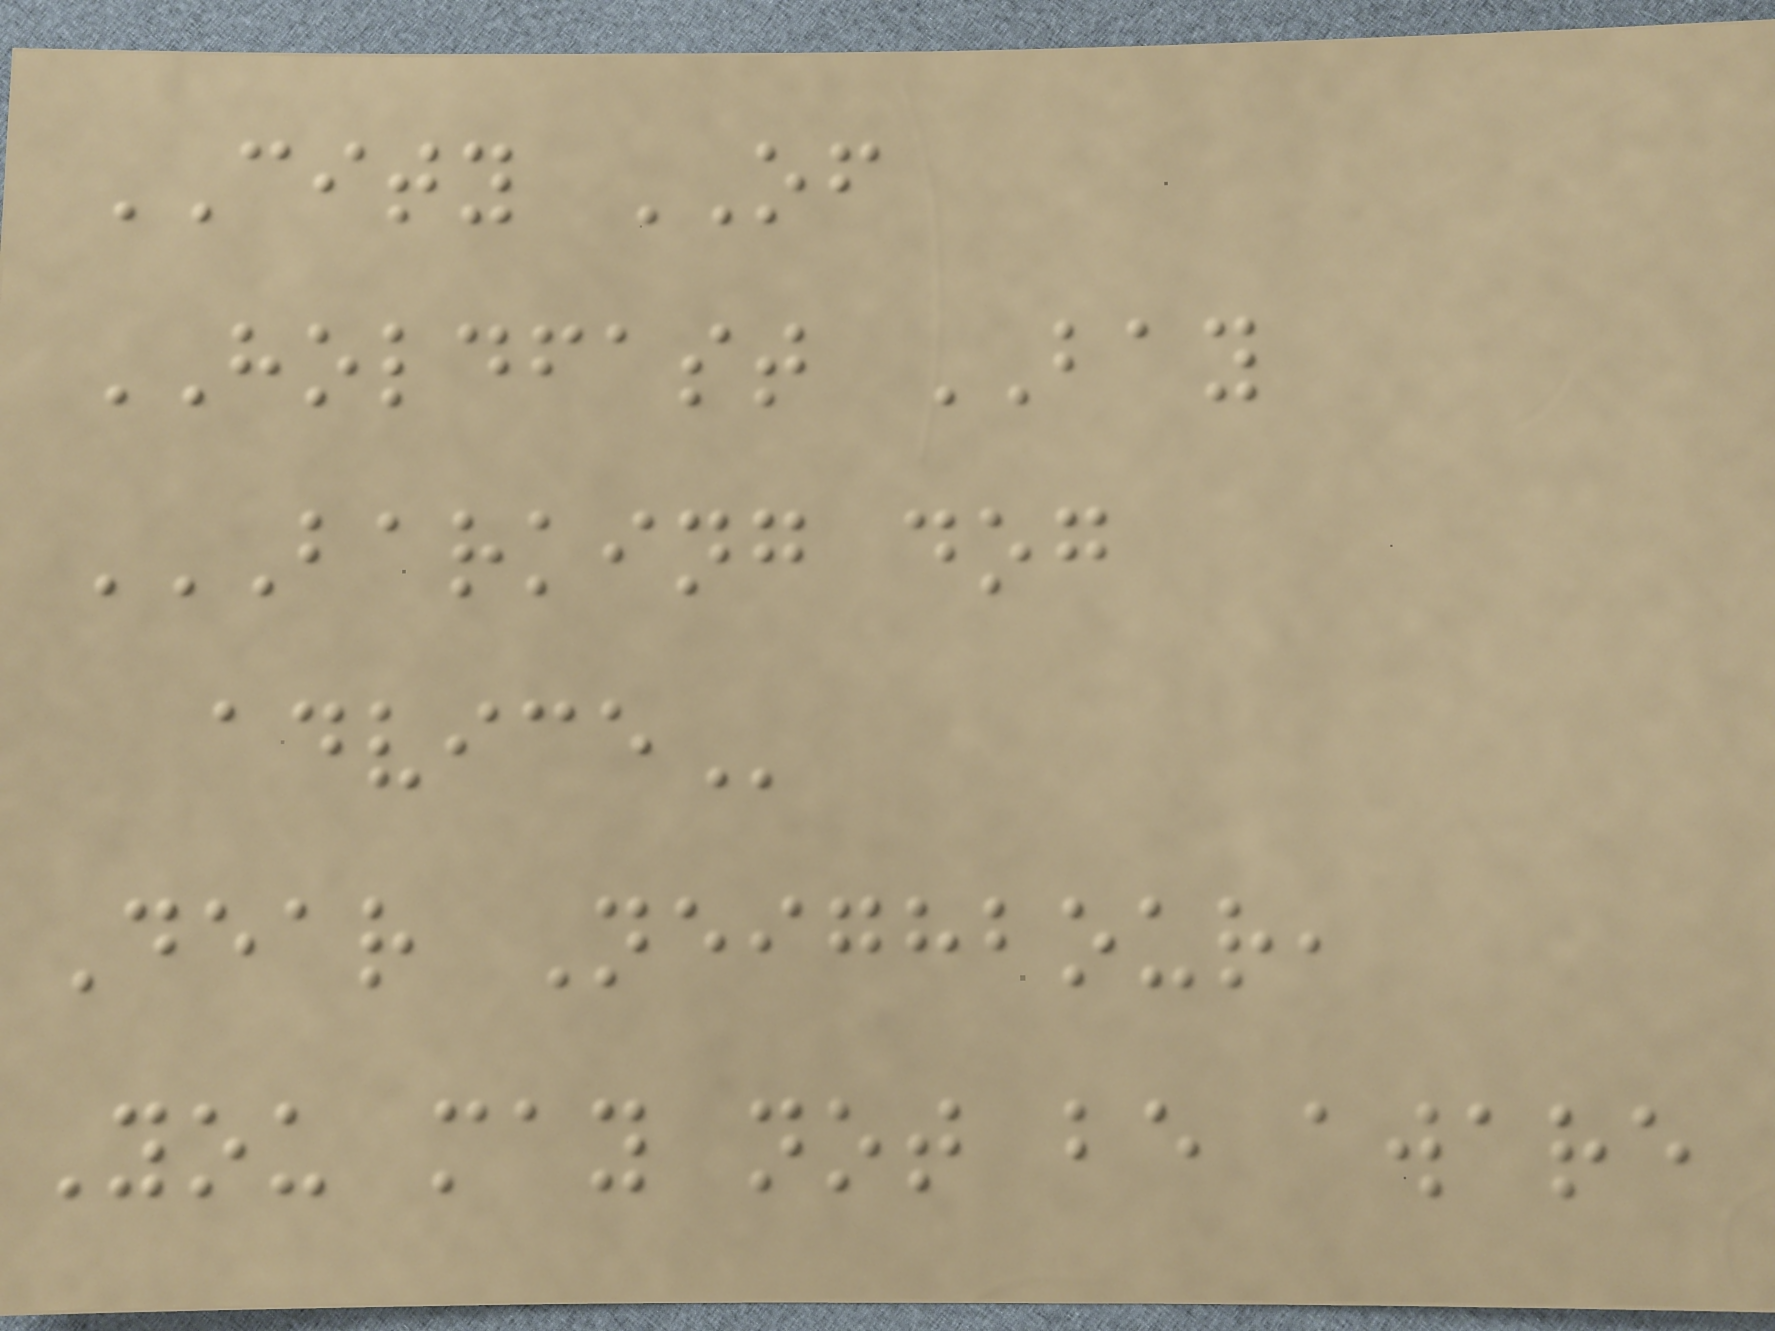CITY OF
HOLDFAST BAY
BARKING DOG
ADVICE
Dear Neighbour,
You may not be aware
